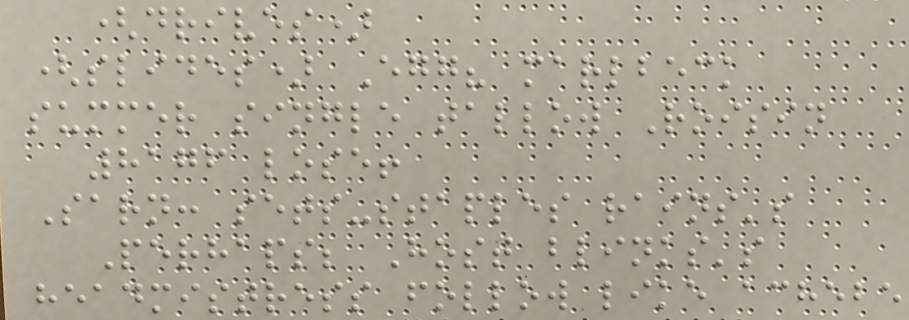(drives)
(slides) Egg? marlbeck
summer single tallow Roisin
8176 lose!
Sarn: sets-staples rains's
Perhaps; Host blinks's
headmistress follow like achebe
